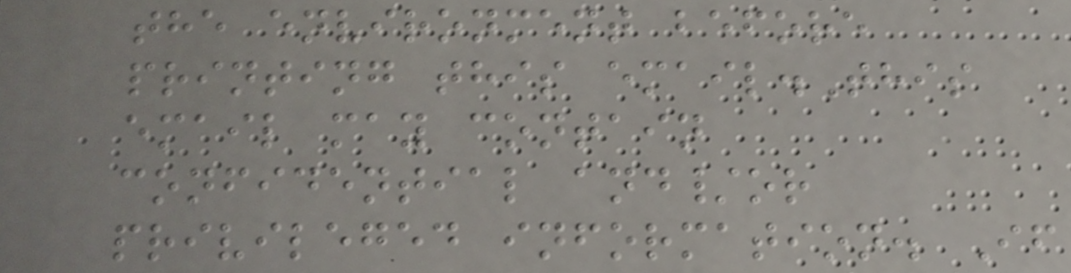the environment before
printing this email.This
email may contain
confidential and/or
privileged information. If
